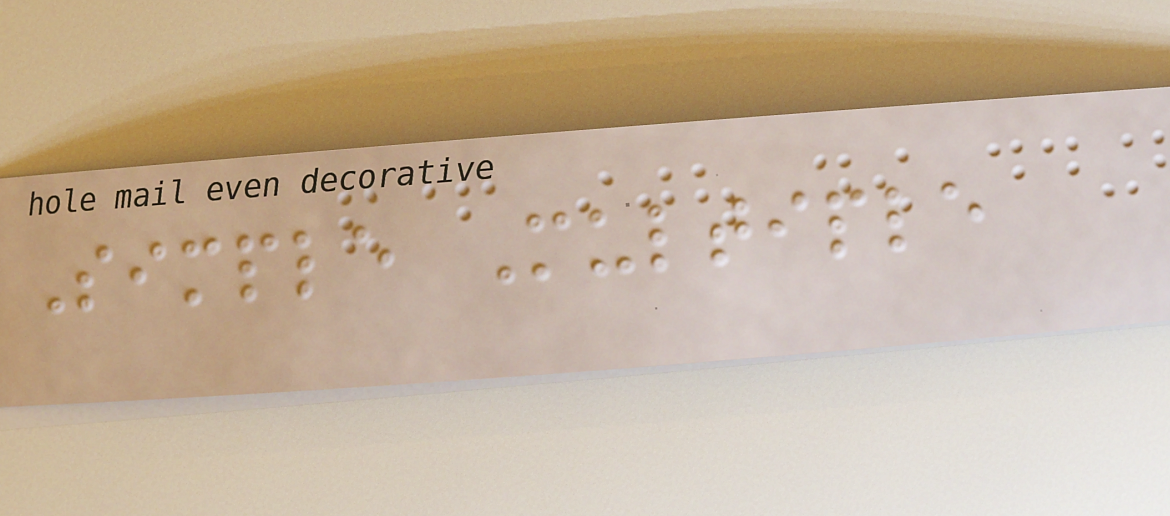Simple Multiple
